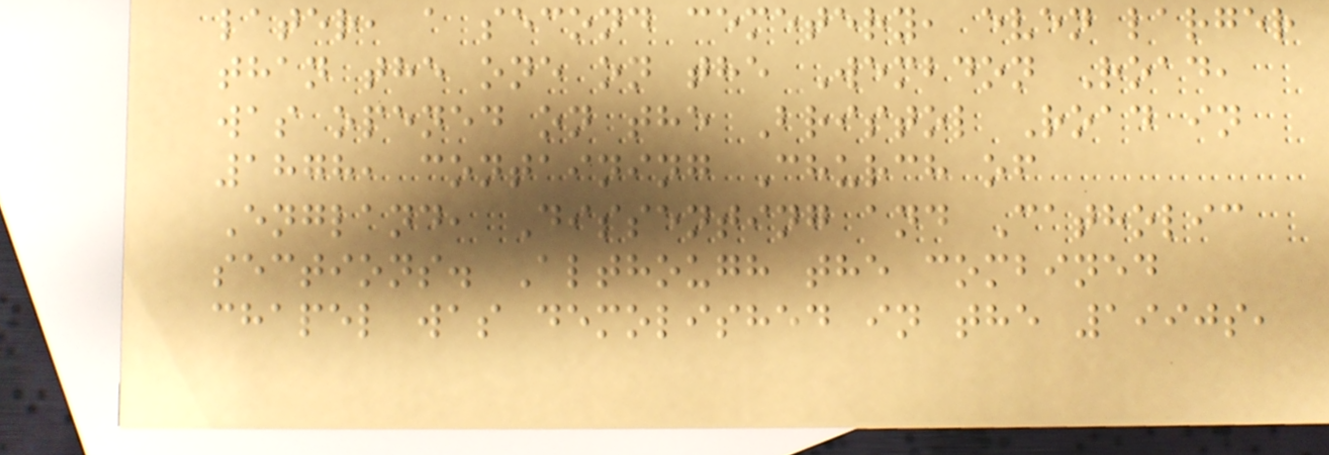later, a second cemetery, even larger
than the one on the Wembdon Road,
was opened on the Bristol Road in
1878, containing Church of
England, Dissenting and Catholic
sections. Although the combined
chapel was demolished in the 1990s,
